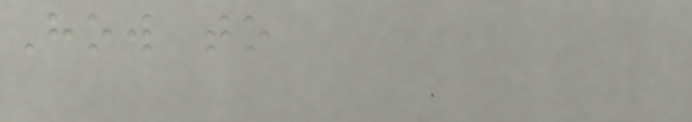How to
